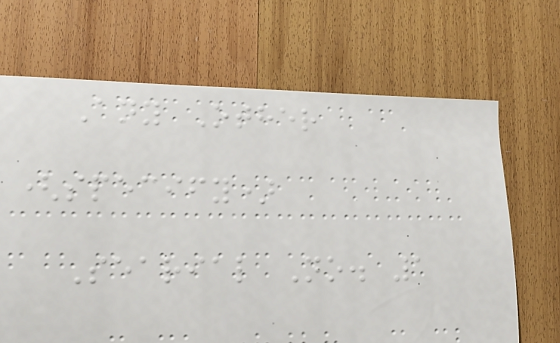Any Other
(specify)
Searial No. 1
